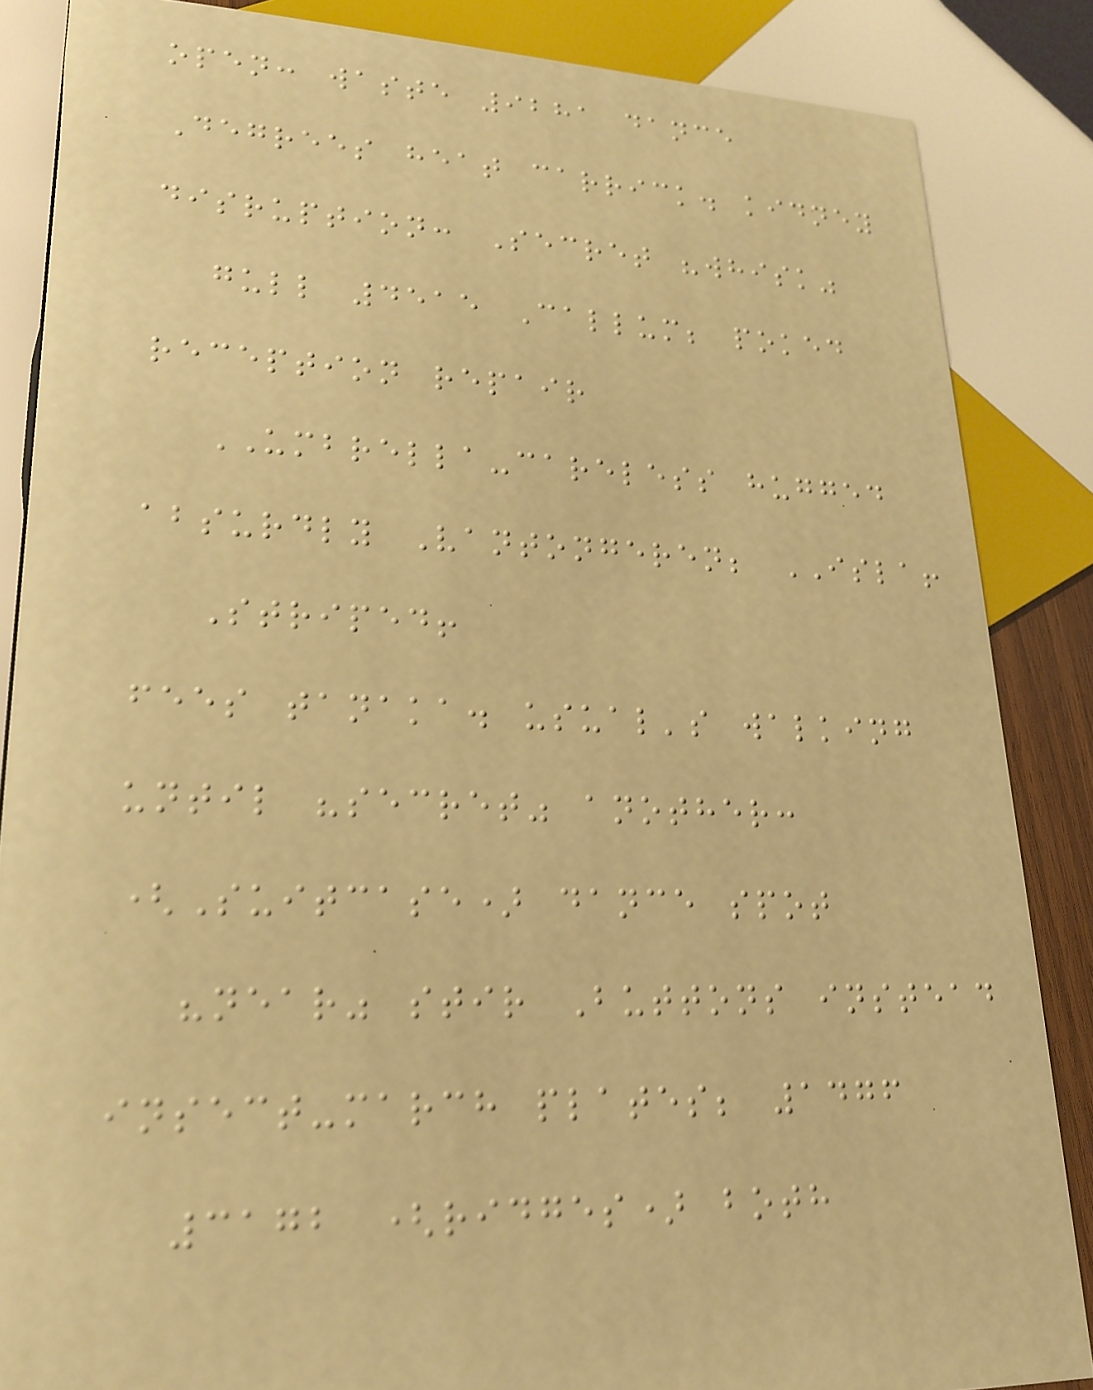open: waste 9281 dance
Degrees heat carrick. kidney
disruption: Secret "whisk"
gull 4515 Callum; poked
reception repair
UMBRELLA-careless hugged
absurdly Vantongeren; ISLA!
Striped!
fees tanaka. usual's walking
until "secret" another:
(Suitcase) dance spot
"near" stir Buttons instead
insect-march plates; 1476
3172 (ridges) both
